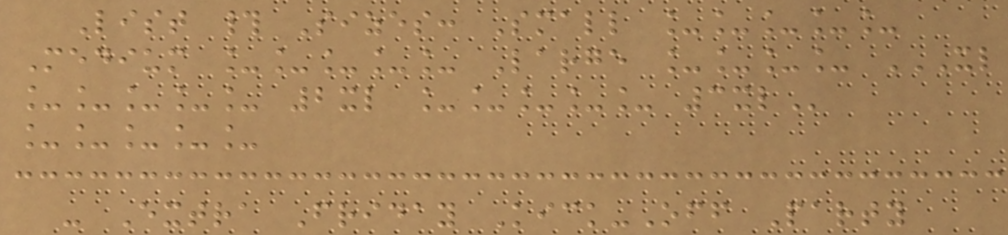List # Sizes: Small _____
Medium _____ Large ____ XL
_____ 2XL _____ 3XL
_____
- Extra Friday Kick-Off Party
